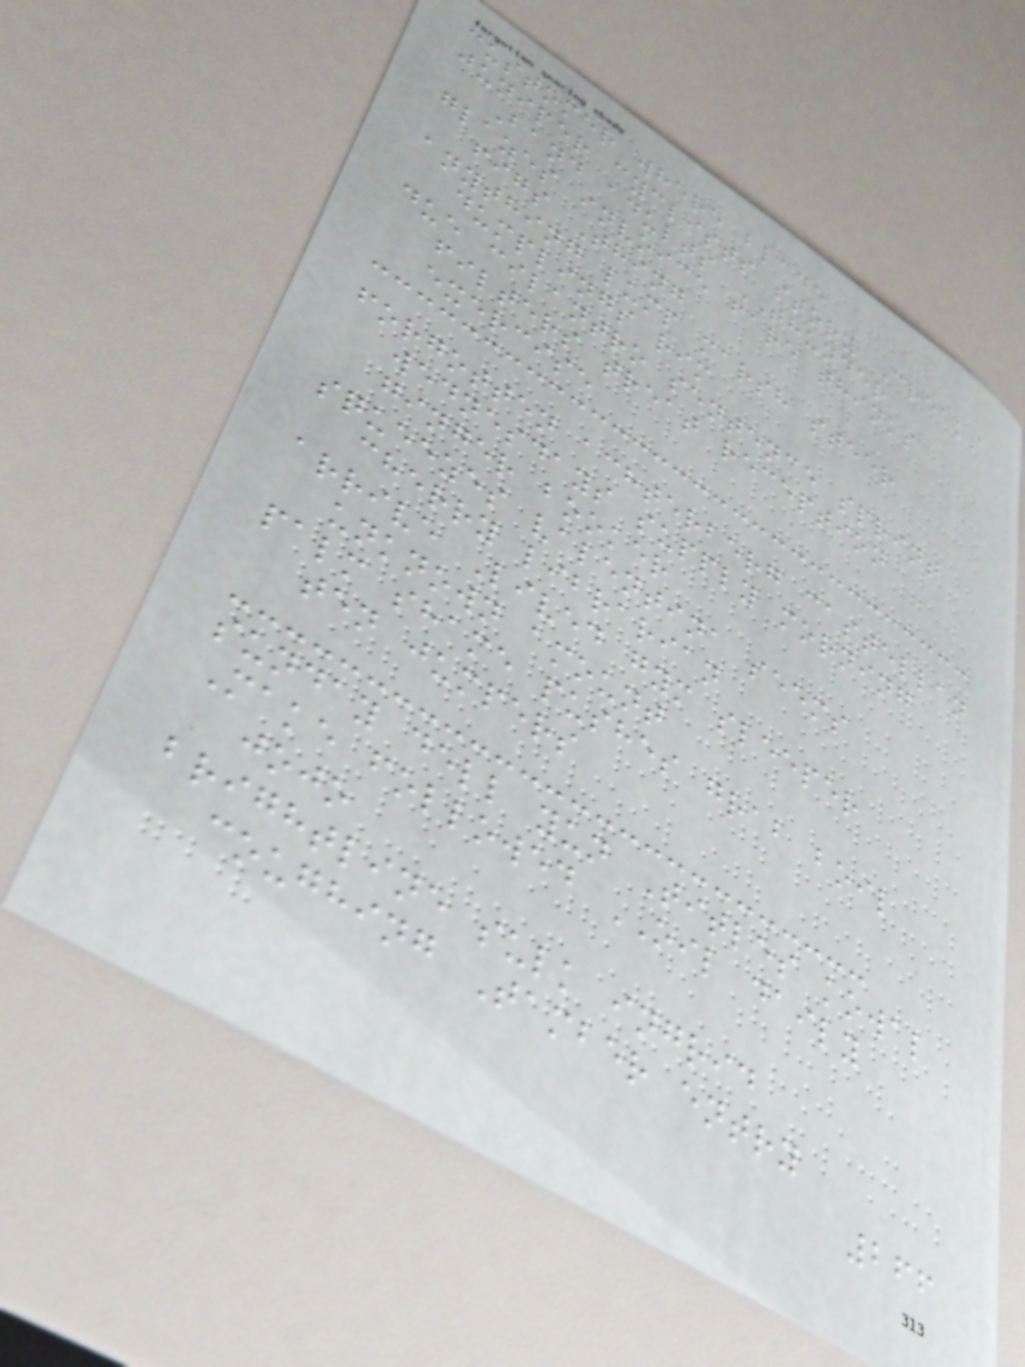customer where blade
juniper cyclists story Creaks
Band adults THUNDER
glazes invoice fare thinks
figs Thing
anything lump marsh steer
dumplings rim
due cilantro sentence sprint
filters treat reception
exercise
forgotten achterberg castellan
wednesdays supply morning
ginger booker
squeezes valentina seems
cherry librarian
arrive Lived gym sleeper
unknown amount
palm shame pushes grab boil
ten jumpers
sunday dell yun Titles kowal
Make followed OIL daily
jojo
brightline sulk ingrid
coughing Tamber entry
266
